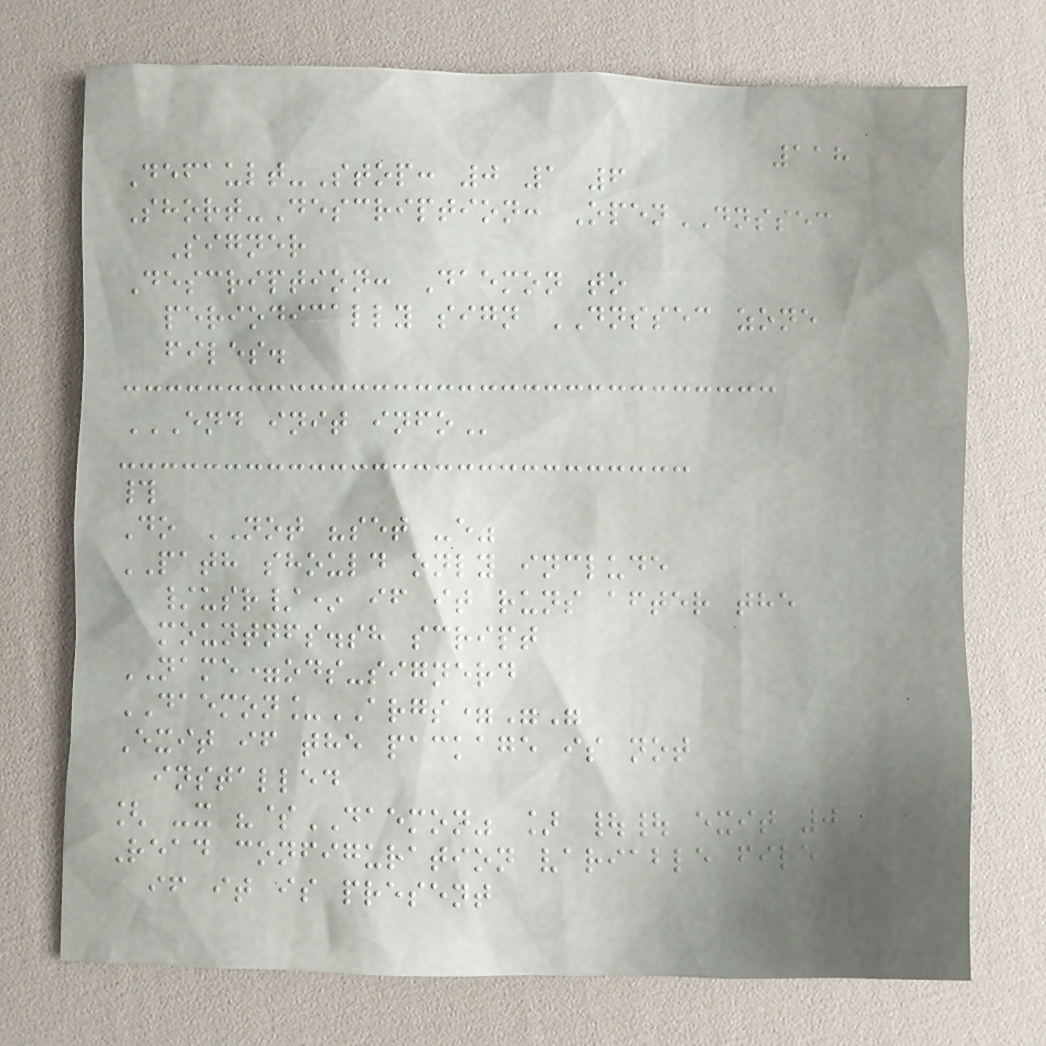118
Default-Stop: 0 1 6
Short-Description: OpenDNSSEC
Signer
Description: Daemon to
periodically sign DNSSEC zone
files.
END INIT INFO
#
Do NOT "set -e"
PATH should only include
/usr/* if it runs after the
mountnfs.sh script
NAME=ods-signerd
DAEMON_ARGS=""
Exit if the package is not
installed
[ -x "$DAEMON" ] || exit 0
Read configuration variable file
if it is present
